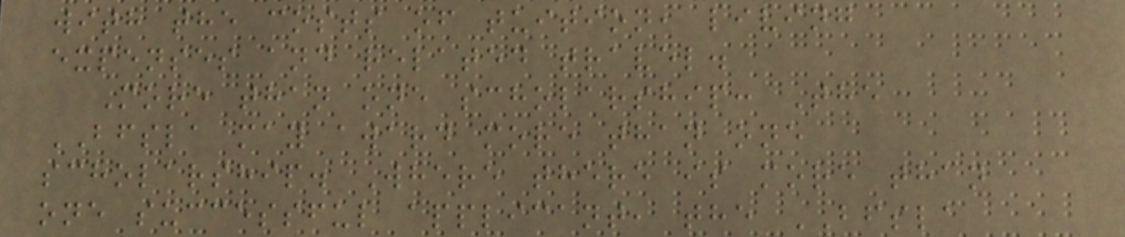with the costs of tuition, living
expenses and related travel.
More than one scholarship: The
BFSLA may award more than one
scholarship. Where there is more than
one successful applicant, the BFSLA
